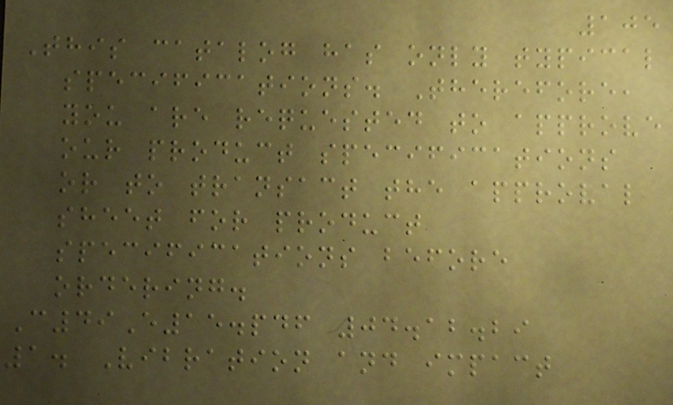105
This catalog has only typical
specifications. Therefore,
you are requested to approve
our product specifications
or to transact the approval
sheet for product
specifications before
ordering.
C49E15.pdf 04.12.29
1. Vibration and impact
